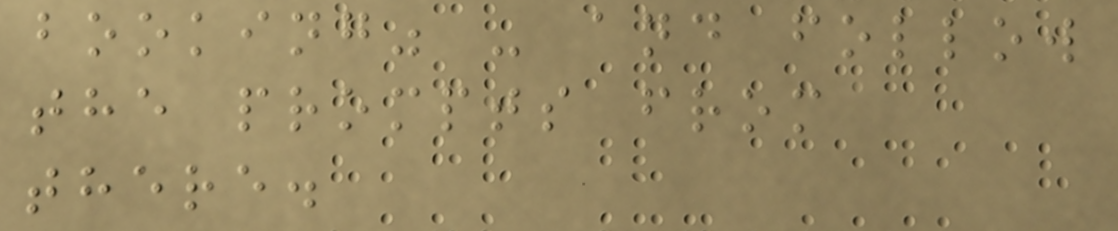booking" - and follow
the prompts from
there.
